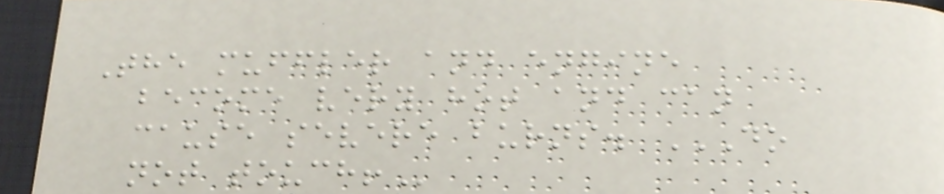The muffler and engine
become very hot and can
cause severe burns. DO
NOT TOUCH!
